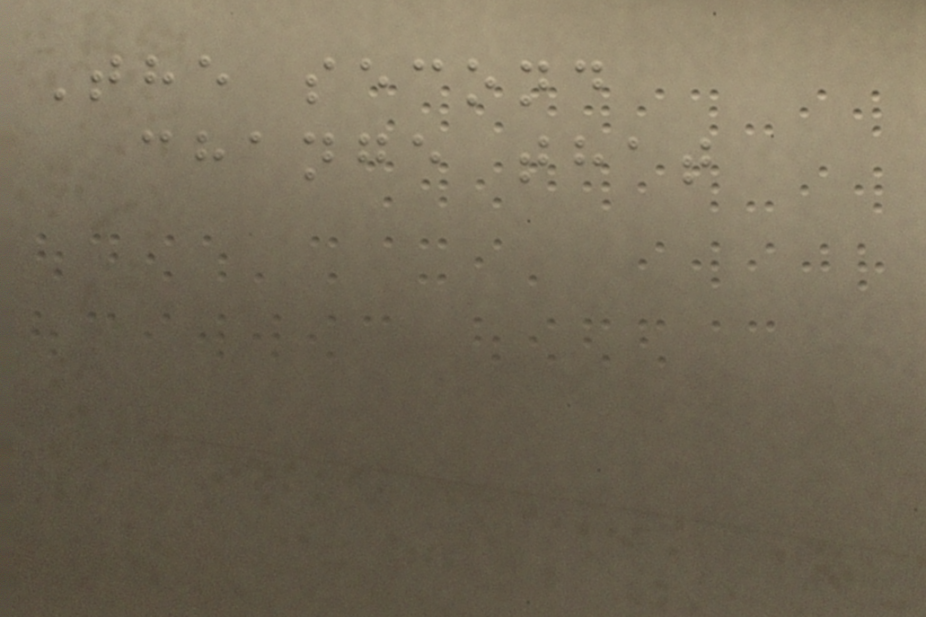The second
change that
